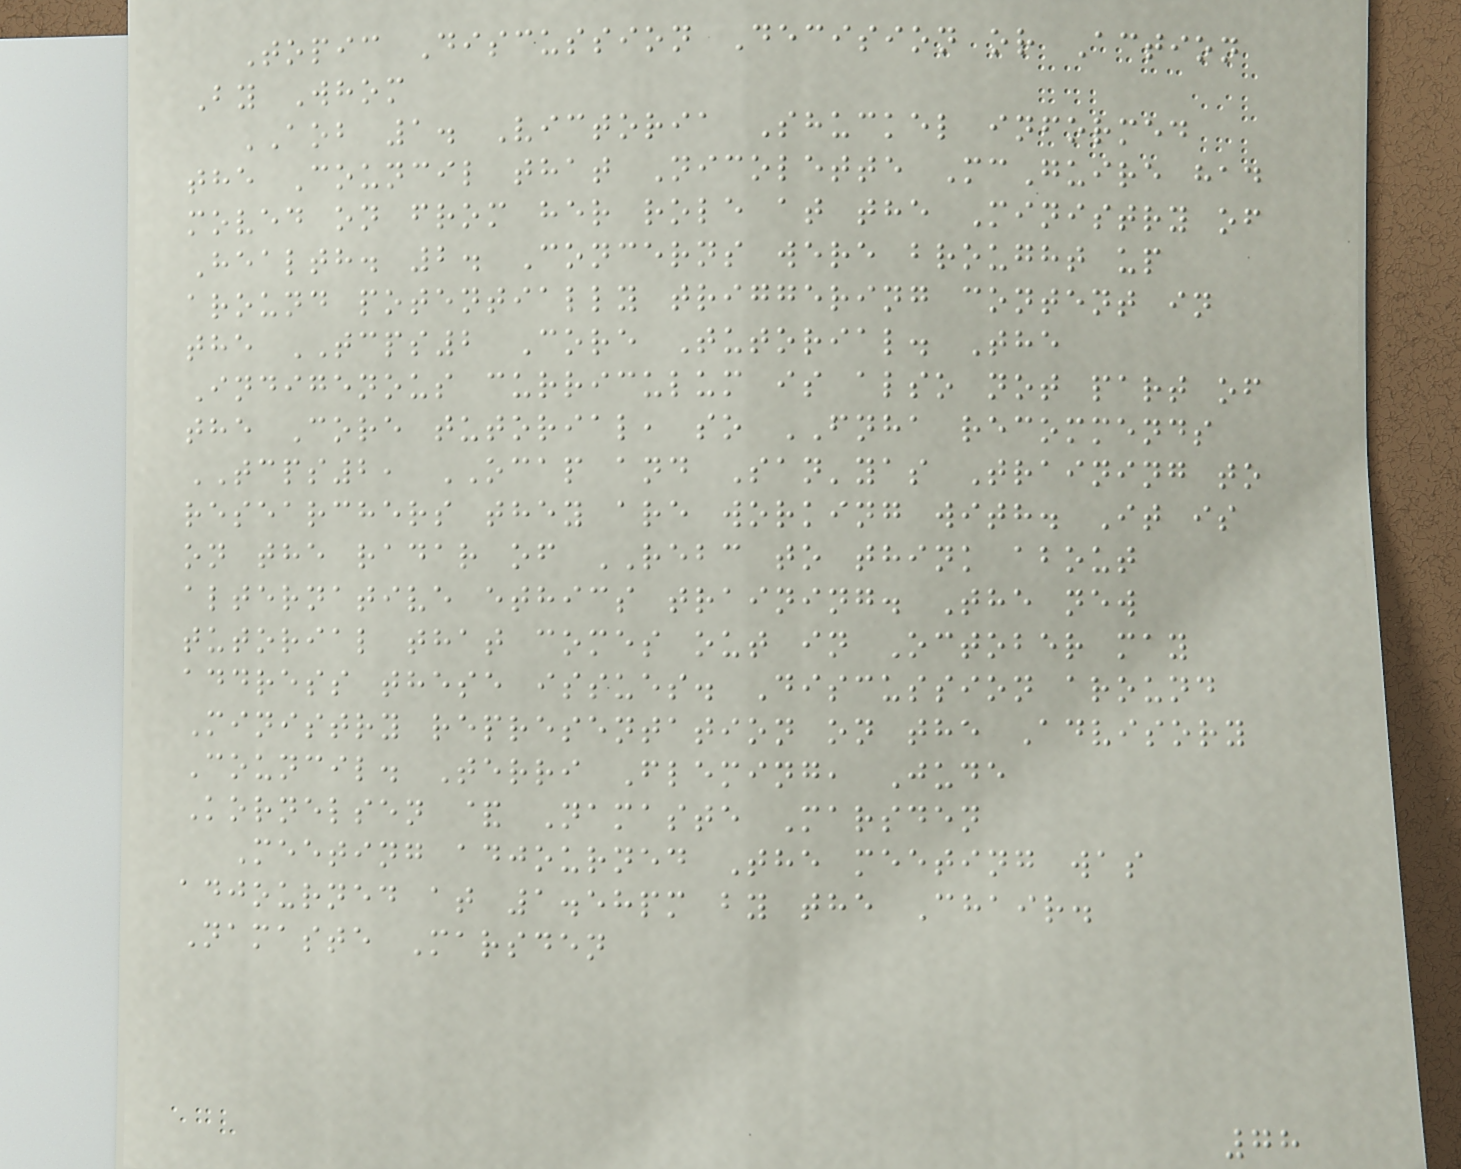Topic Discussion Decision or Action
By Whom
AOB 1. Victoria Shuckel informed
the Council that Nicolette McGuire had
moved on from her role at the Ministry of
Health. 2. Concerns were brought up
around potentially triggering content in
the TCPS2 Core Tutorial. The
Indigenous curriculum is also not part of
the Core tutorial, so FNHA recommends
TCPS2, OCAP and San'yas Training to
researchers they are working with. It is
on the radar of REBC to think about
alternative ethics training. The new
tutorial that comes out in October may
address these issues. Discussion around
Ministry representation on the Advisory
Council. Terri Fleming, Jude
Kornelsen & Namaste Marsden
Meeting adjourned The meeting was
adjourned at 1.58pm by the Chair.
Namaste Marsden
78
